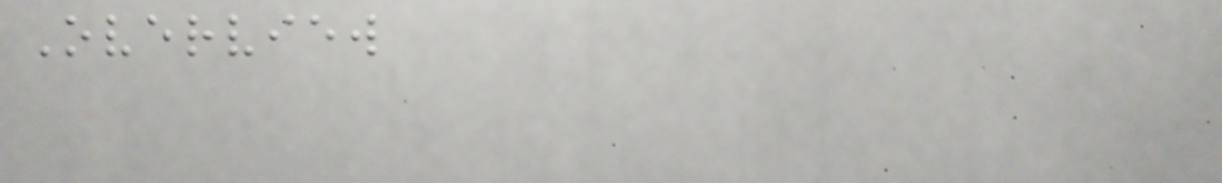Overview
